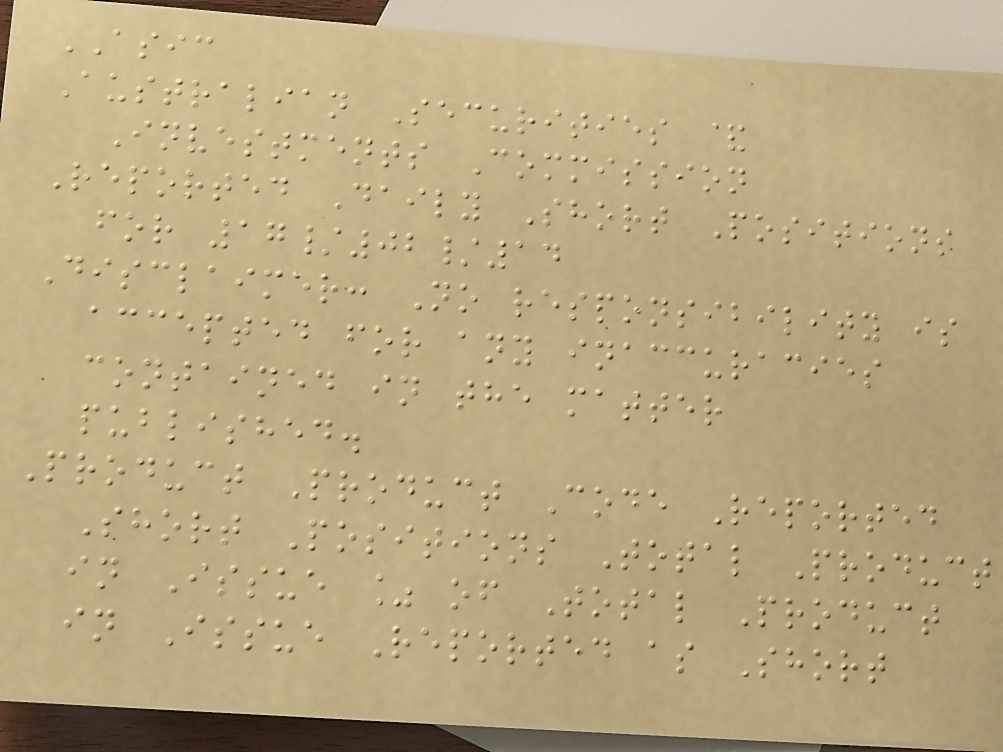ASIC
Australian Securities &
Investments Commission
Reported Daily Short Positions
for 17/02/14
Disclaimer: No responsibility is
accepted for any inaccuracies
contained in the matter
published.
Product Product Code Reported
Short Positions Total Product
in Issue % of Total Product
in Issue Reported as Short
